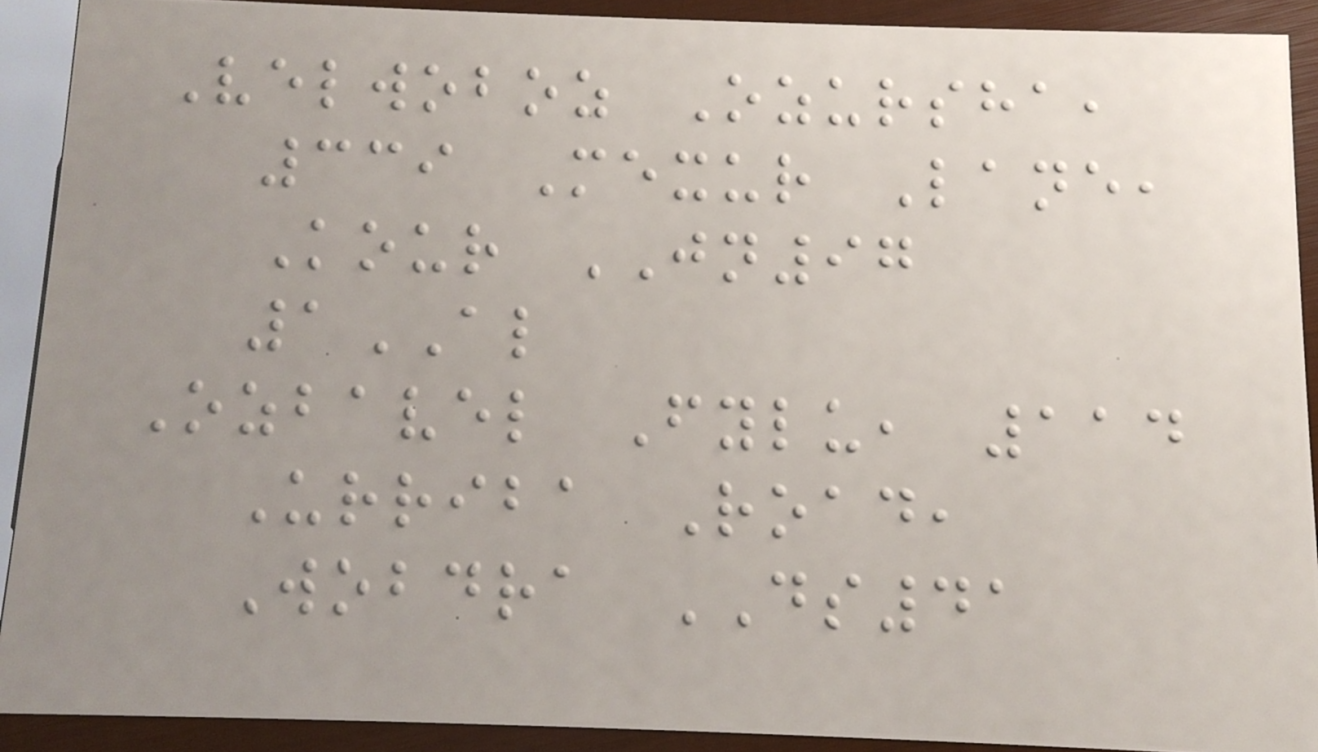Velwoboz Ozursha,
339 Mexur Lane,
Kour JN97
1AL
Ozbavel Fylu, 114
Urriba Road,
Wobdra DS41
